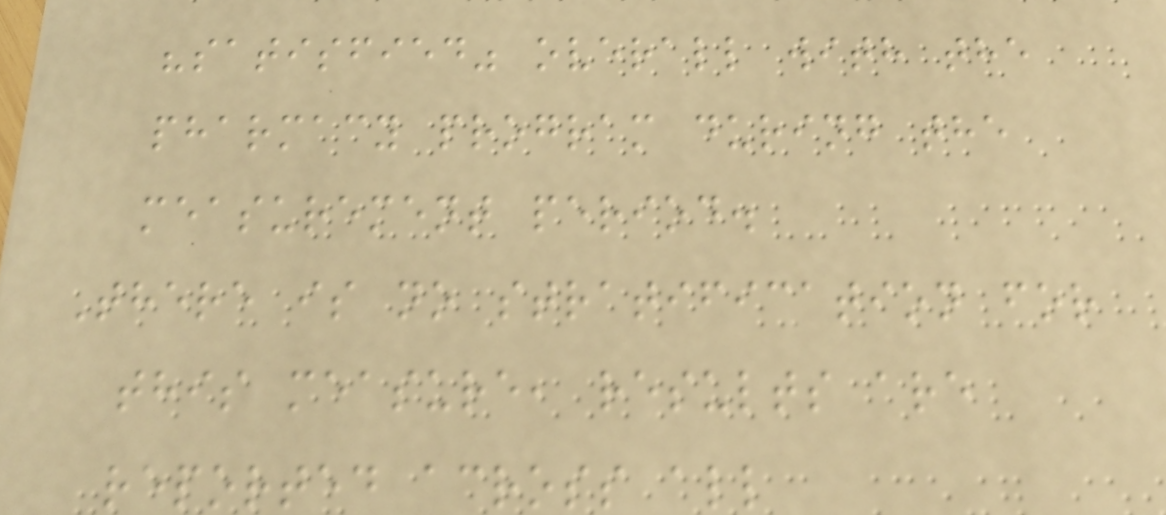"satisfied" overall with the
pharmacy program during the
measurement period.
There is no stratification for
this measure, results are
reported across all
